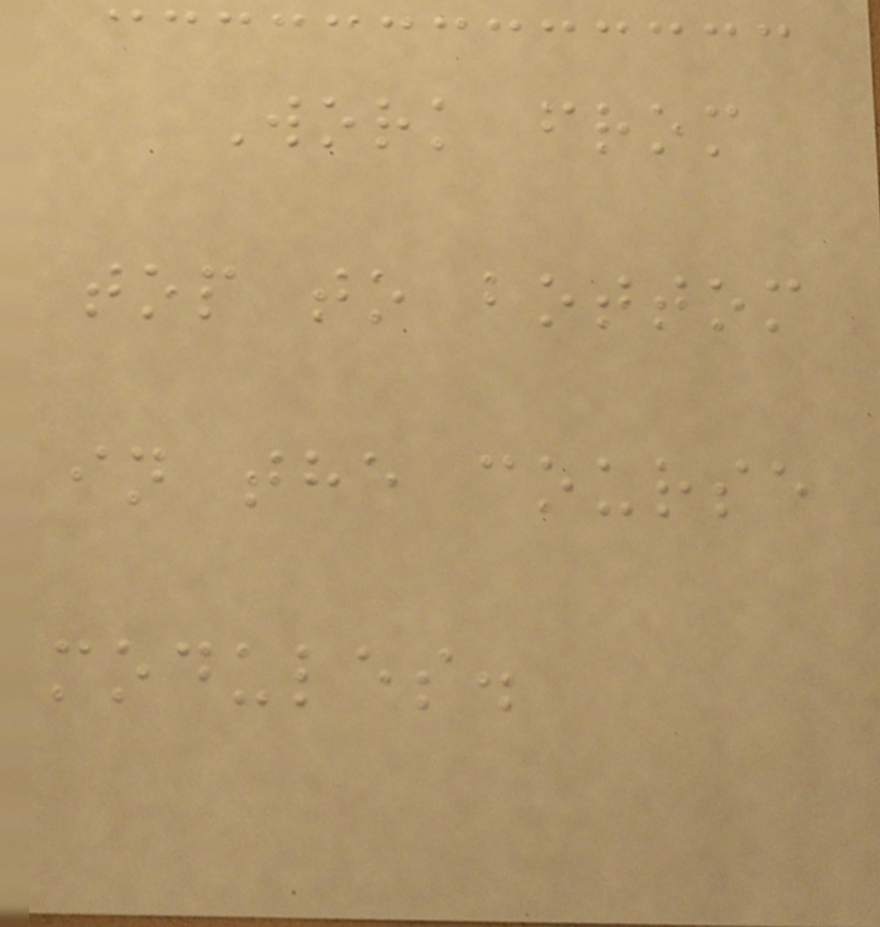Work from
top to bottom
in the course
modules.
